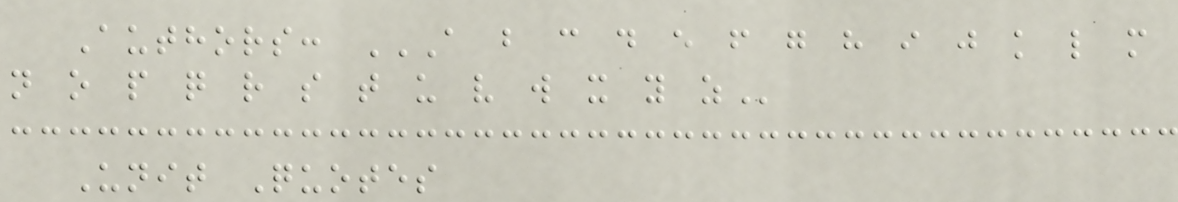Authors: A B C D E F G H I J K L M
N O P Q R S T U V W X Y Z
Unit Quotes
